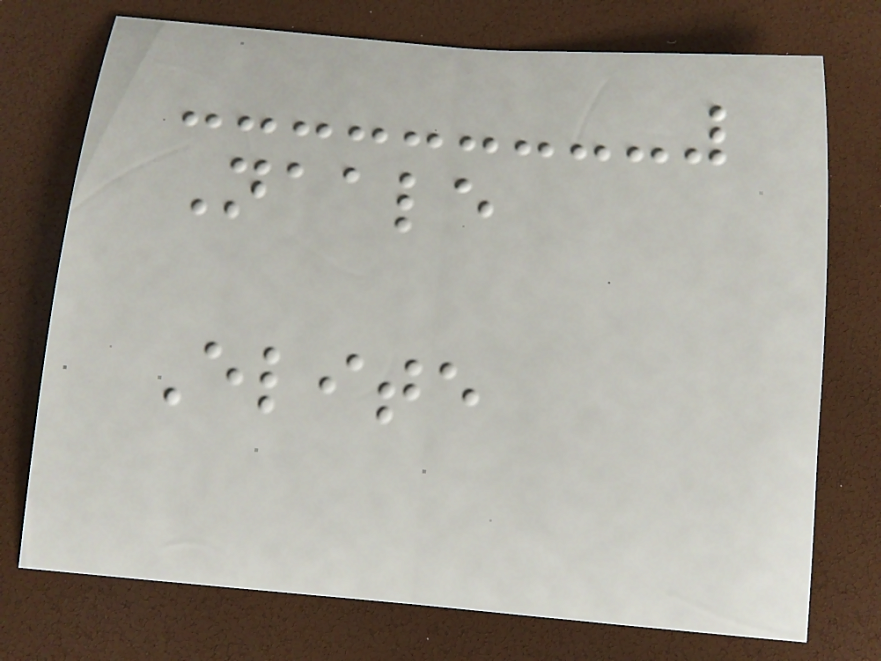Naale
Elite
